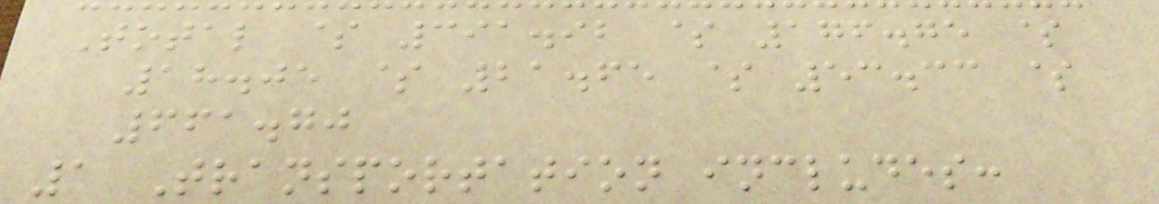Total $ 391.92 $ 176.75 $
18.05 $ 21.65 $ 53.33 $
661.70
1 Transportation includes:
